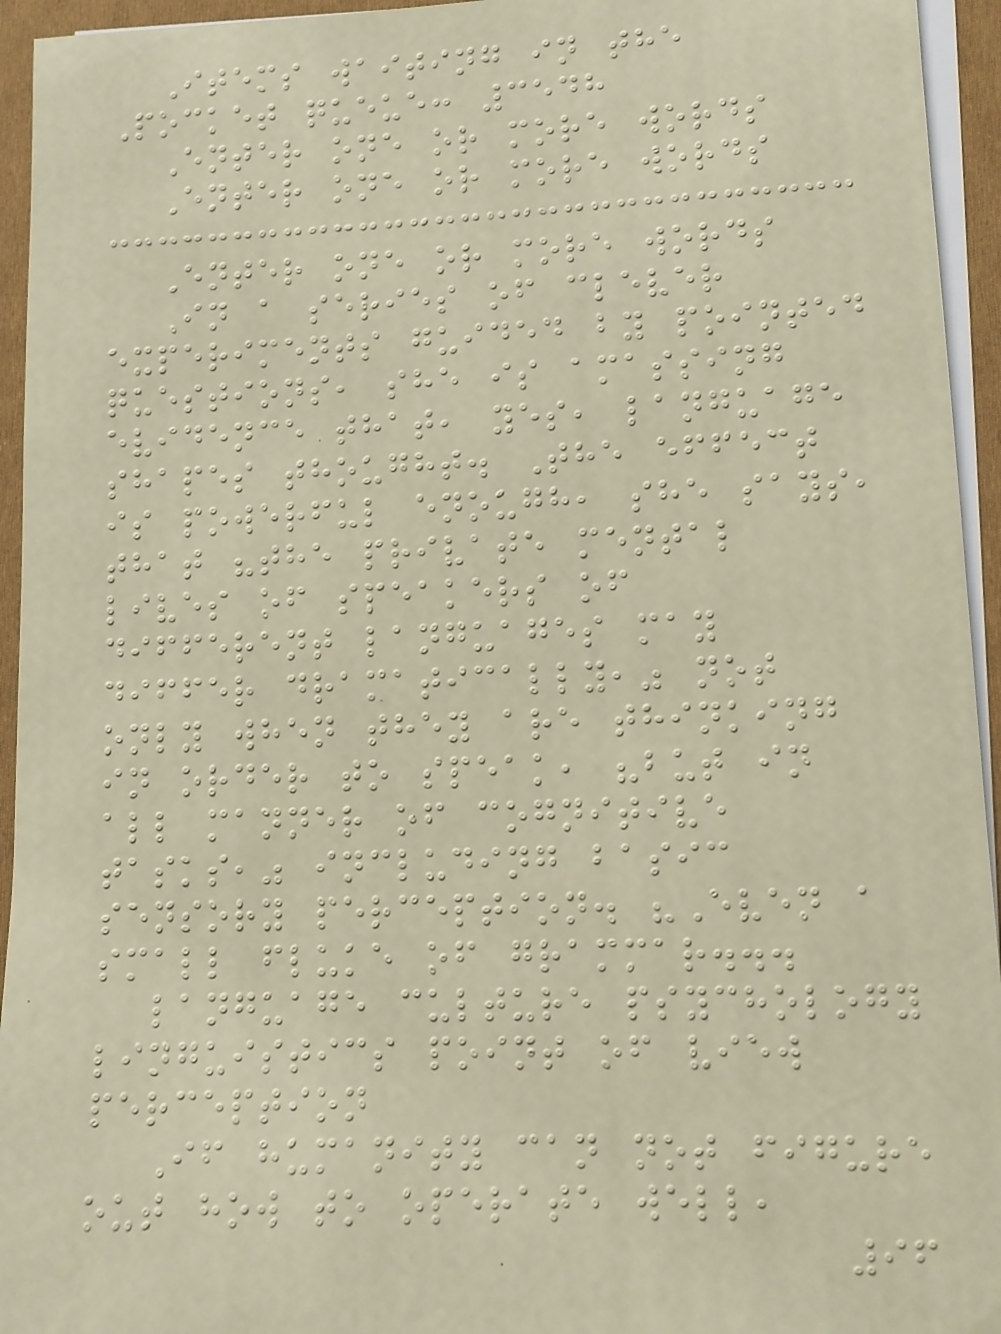Items waiting in the
Pocket queue: 3548
Enter one or more words
Enter one or more words
Enter one or more words
In a series of clever
experiments guided by pointed
questions, she is amassing
evidence that, yes, language
shapes thought. The effect
is powerful enough, she says,
that "the private mental
lives of speakers of
different languages may
differ dramatically," not
only when they are thinking
in order to speak, "but in
all manner of cognitive
tasks," including basic
sensory perception. "Even a
small fluke of grammar...
language culture psychology
linguistics point of view
perception
If humanity can not figure
out how to operate well,
96
